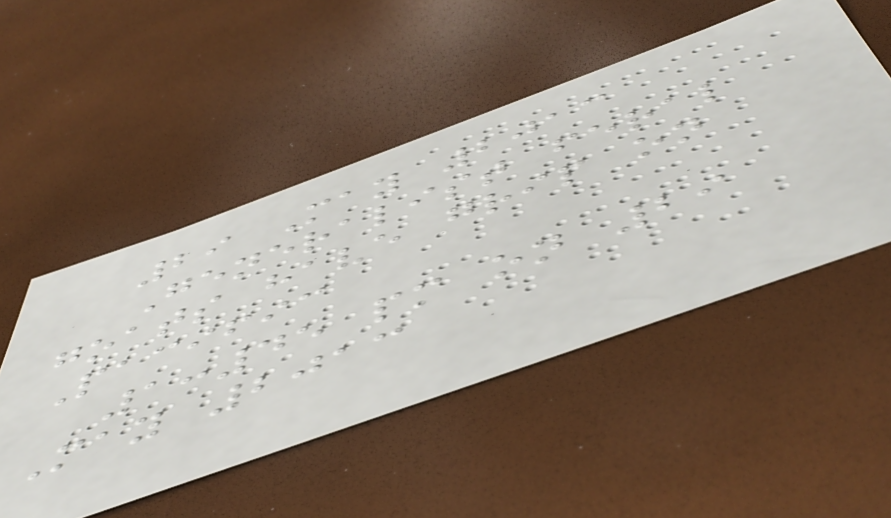29 May 2013
Generalist feral
goats have grip on
Pacific
1:45 pm on 29
May 2013
